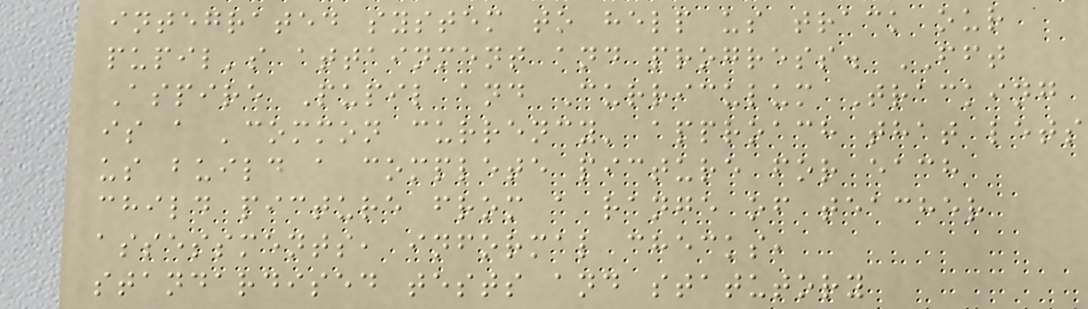integrated system to help us track our
pupil's attainment and progress. FFT
Aspire Pupil and Curriculum Tracking
is a 'common currency' approach that lets
us build a complete picture for each
child picture from a range of teacher
assessments, informal checks,
standardised tests and statutory
